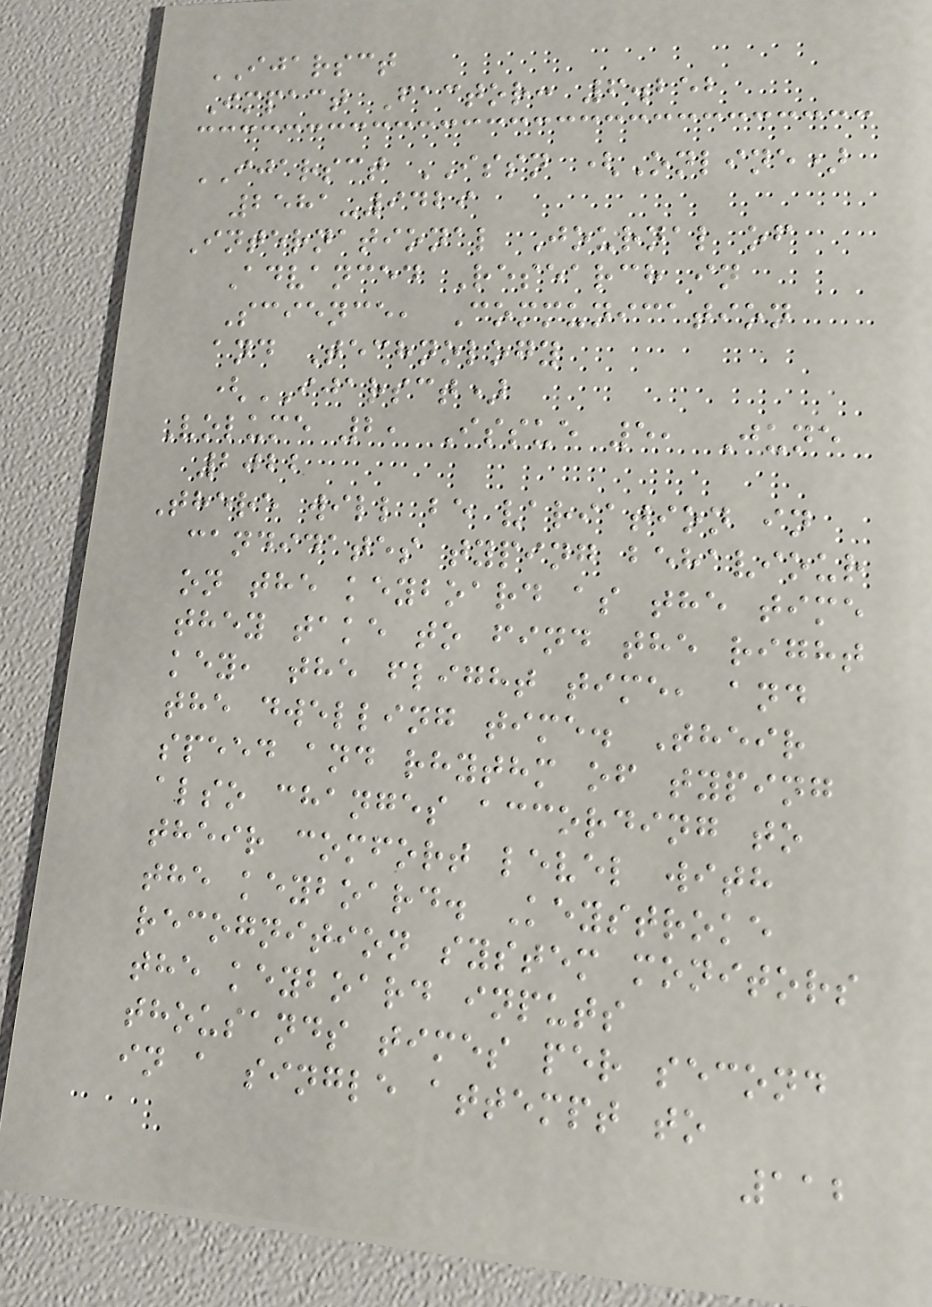IJARSCT
Impact Factor: 6.252
IJARSCT ISSN (Online)
2581-9429
International Journal of
Advanced Research in
Science, Communication
and Technology
(IJARSCT)
Volume 2, Issue 5, June
2022
There will be variation in
candidates typing behaviour
on the keyboard as the time
they take to find the right
key, the flight time, and
the dwelling time. Their
speed and rhythm of typing
also changes according to
their comfort level with
the keyboard. Keystroke
recognition system monitors
the keyboard inputs
thousands times per second
in a single attempt to
112
